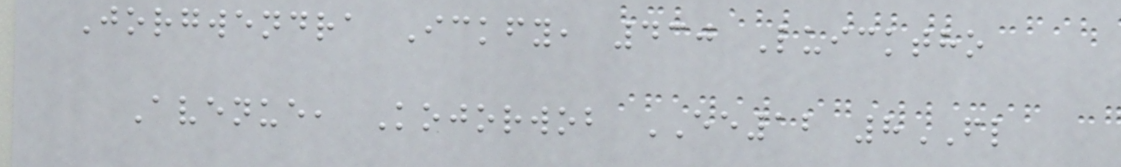Jorgwendra Ickfy, 430 Luicktho
Avenue, Kojorwob EE12 8FL
